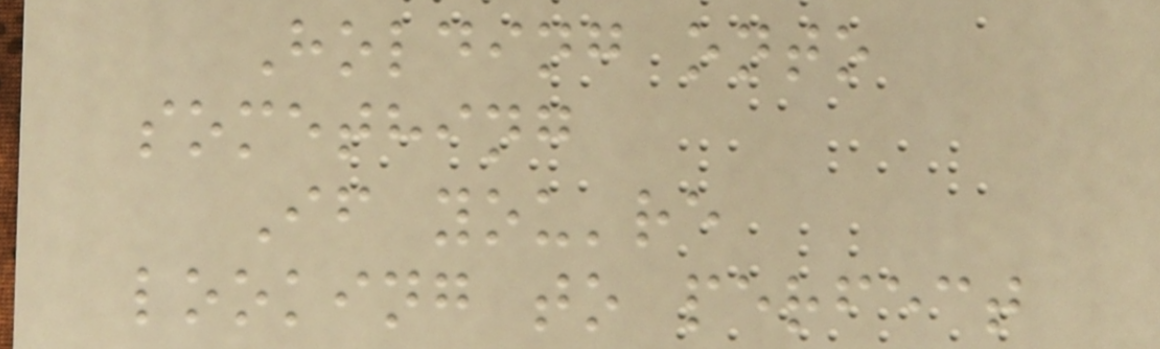Holding onto
something
If you're
looking to perfect
